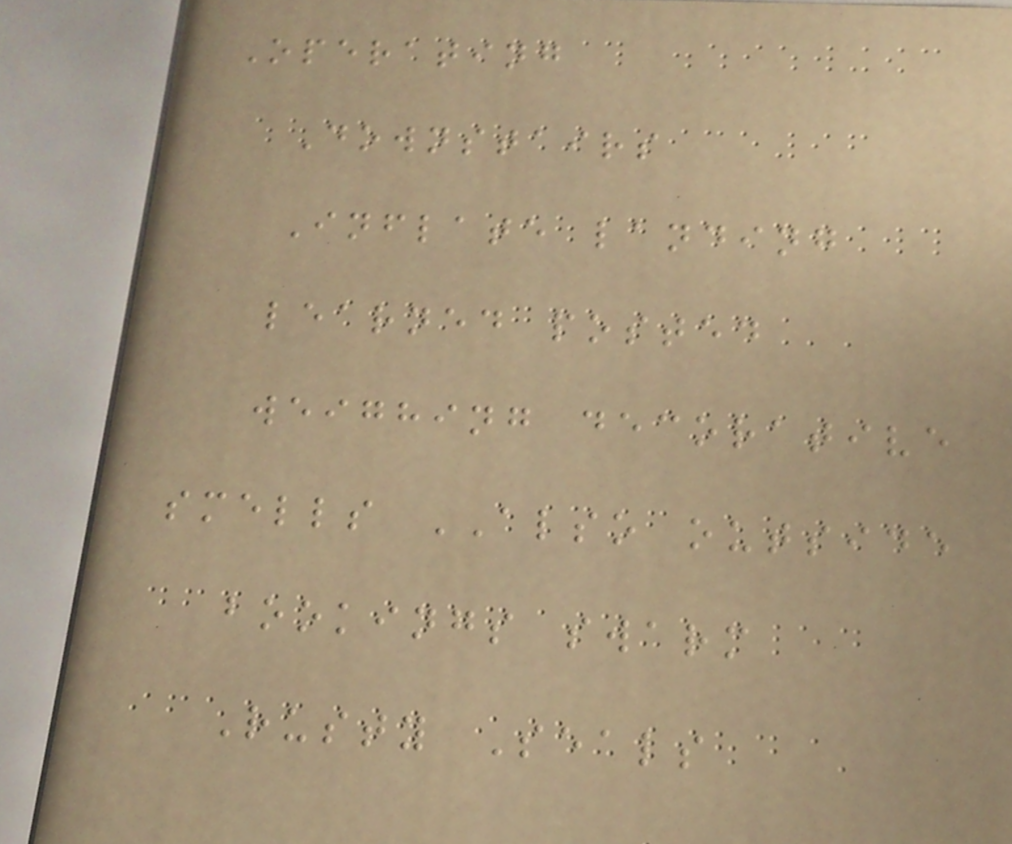Operating
Downstairs
Inflate landing
learned posted
weighing decorative
smells ALSO outside
bookings swarm
Rusty Seals
